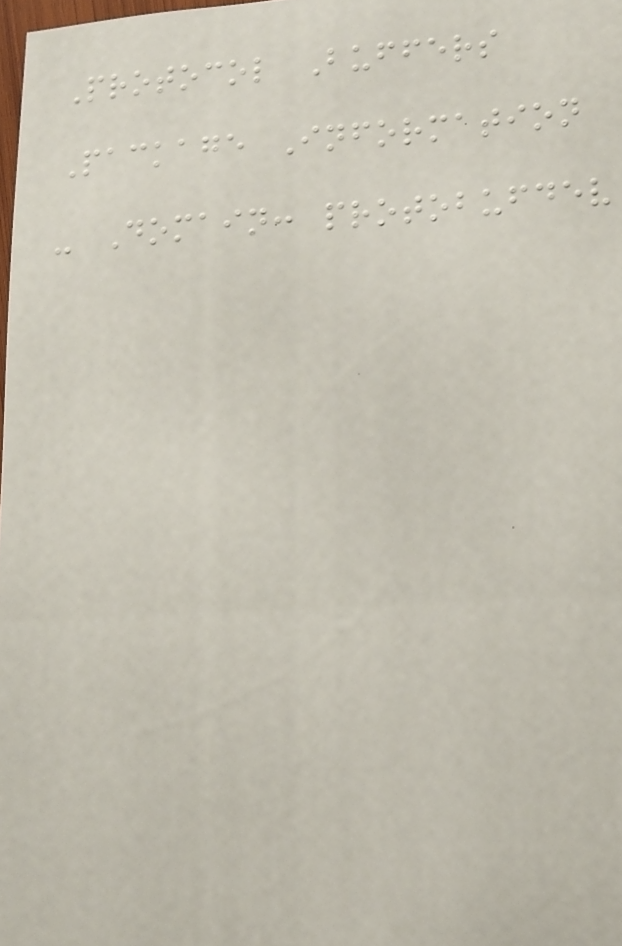Protocol Buffers
Package Information
- Domain: protobufdev
